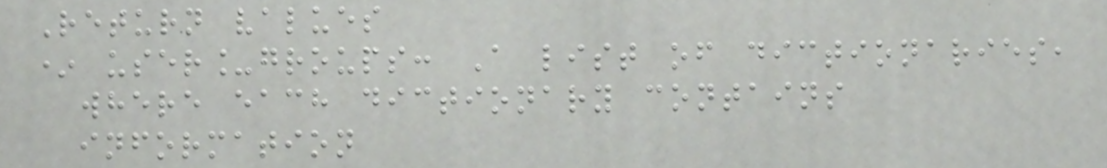Return values
* user_groups: A list of dictionaries,
where each dictionary contains
information
